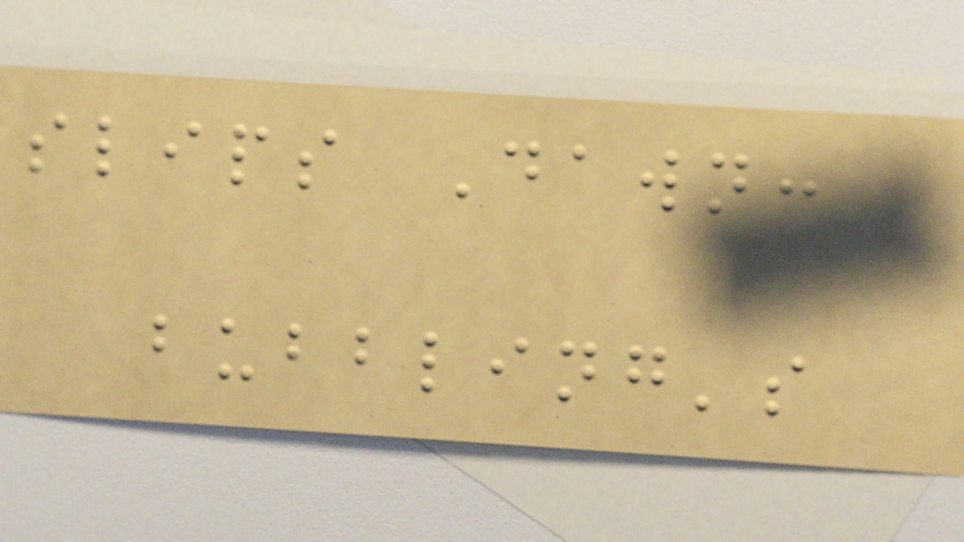slips Dawn:
bubbling's
